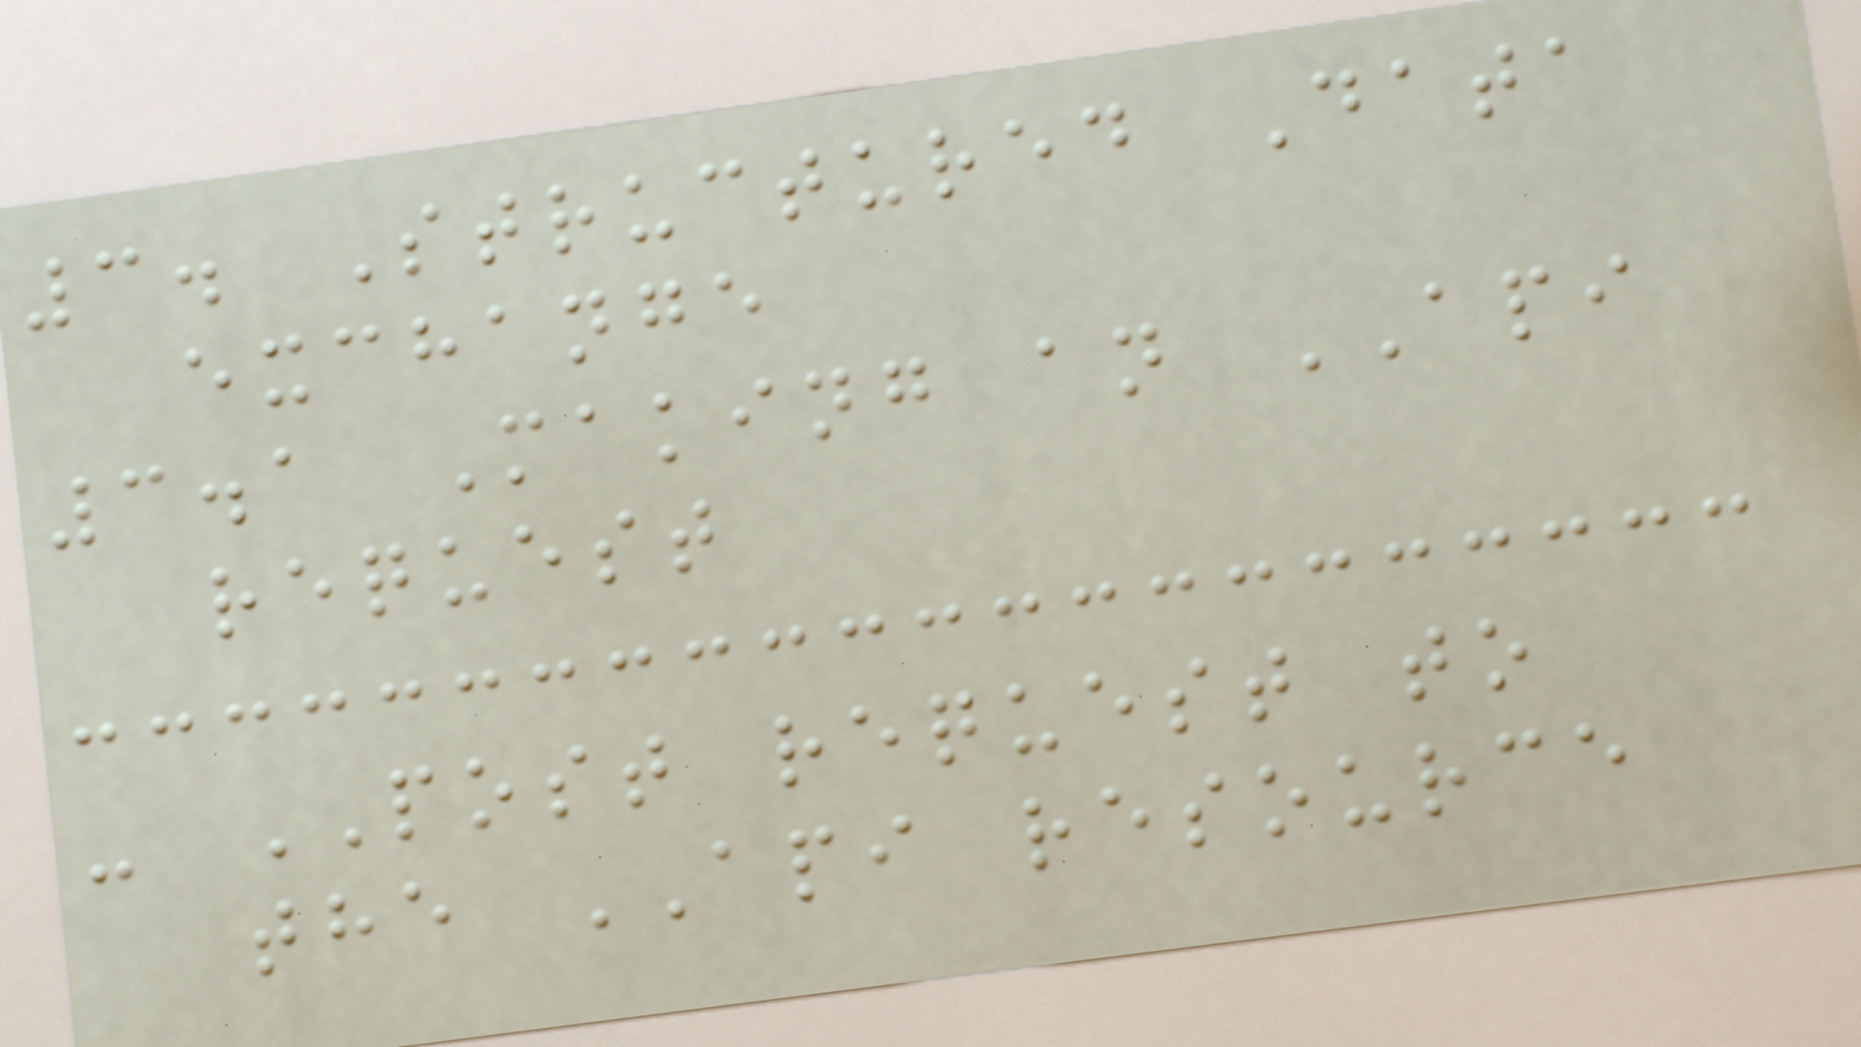3. Structured Data
exchange
3.1 Making an API
request
- POST request to
the API resource
